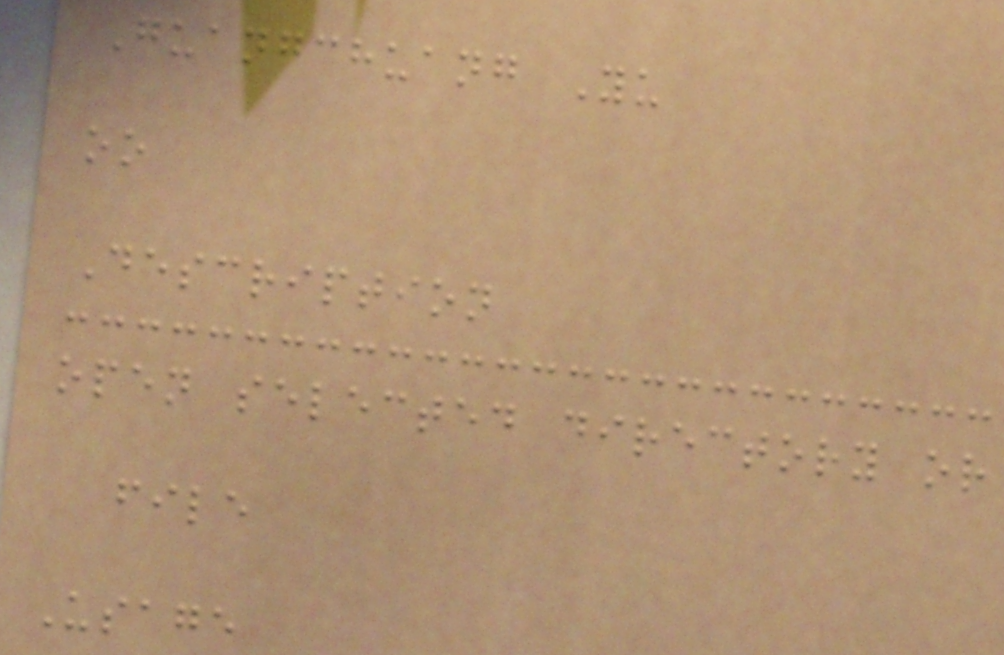Guangchuang Yu
oo
Description
open selected directory or
file
Usage
